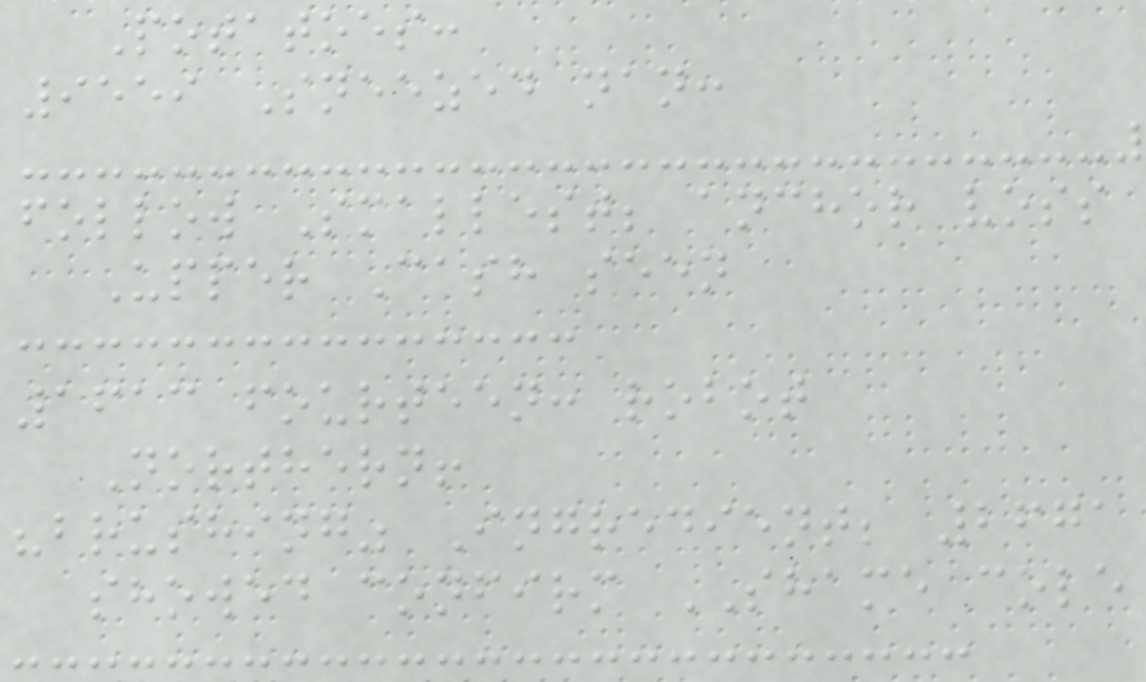Potatoes:
9559 Sneezed nan:
follow Smallest; anchor voss
Upper Cash seen
1613 fourteen: robot
Northern!
"brushing" Ingredient; 2671
showed confirm SHAME cole
